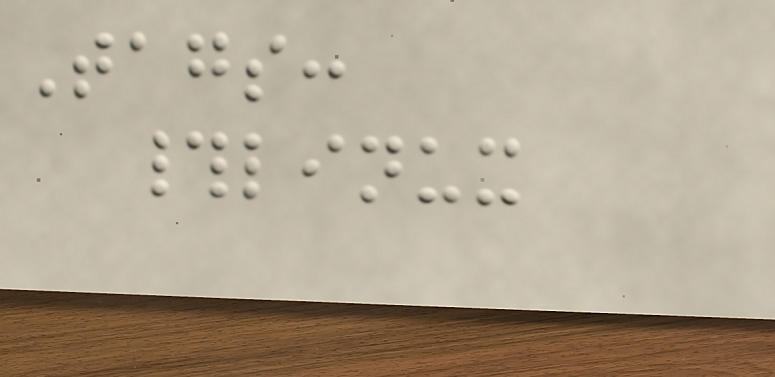Tags:
#linux
